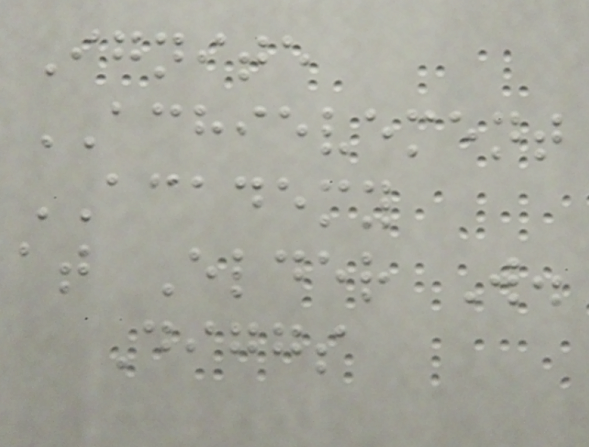Ignite
ACHIEVEMENT
ACADEMY
at Elder W.
Diggs
